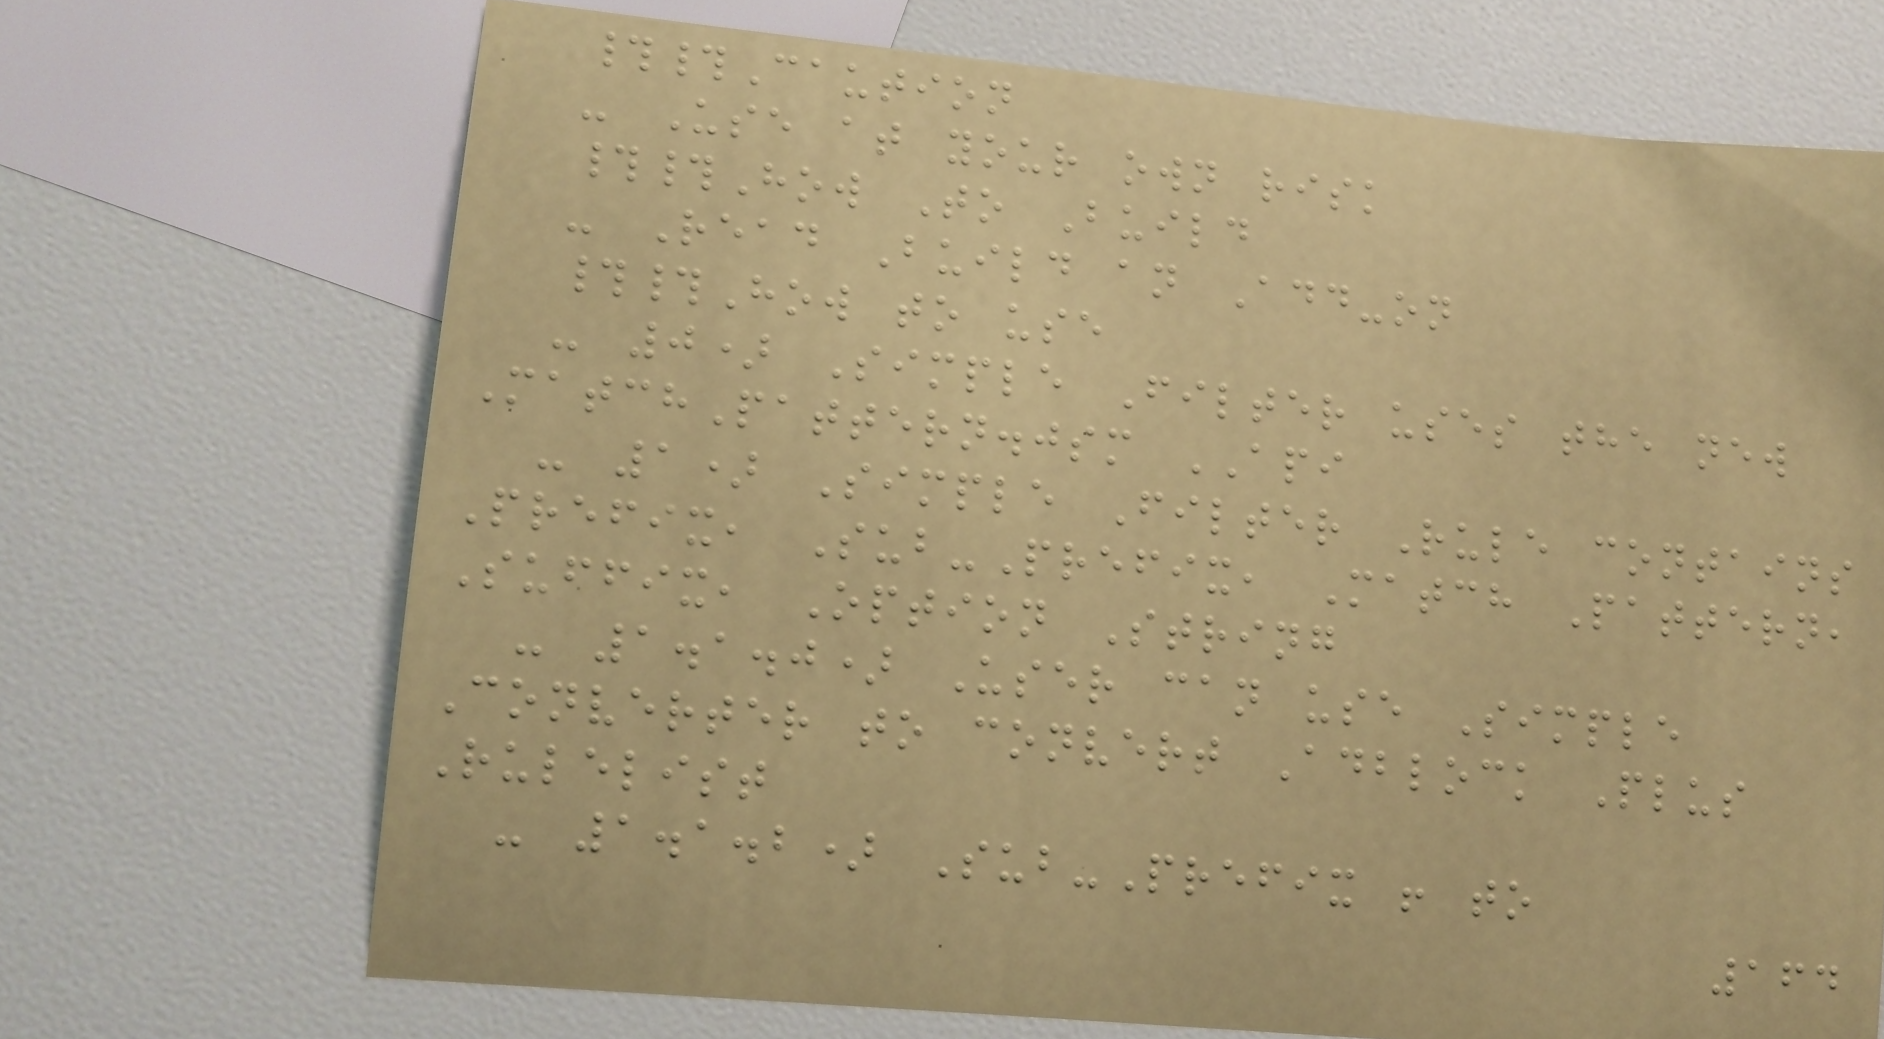##Caution
- Use at your own risk
##How To Build
- Read Build an Add-on
##How to use
- 0) Simple Filter uses the new
MatchPattern.jsm API
- 1) Simple Filter Rule contains
Prefix, Sub-Prefix, Match Pattern,
Suffix, Option String
- 1.1.0) User can use Simple
Converter to convert Adblock Plus
Rulelist
- 1.1.2) Sub-Prefix ! to
164
